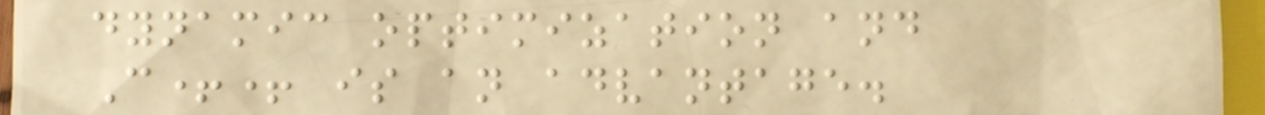dynamic optimization and
C++ is an advantage.
